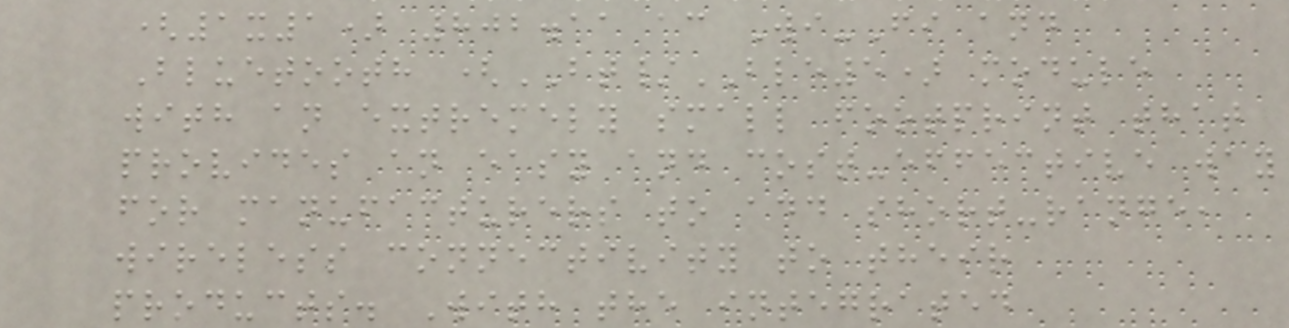(1x1) 802.11 ac Wi-Fi and
Bluetooth (BT/BLE5) module
with an extremely small footprint that
provides an easy and cost-effective way
for manufacturers to add short-range,
wireless connectivity to their
products. With the integrated
